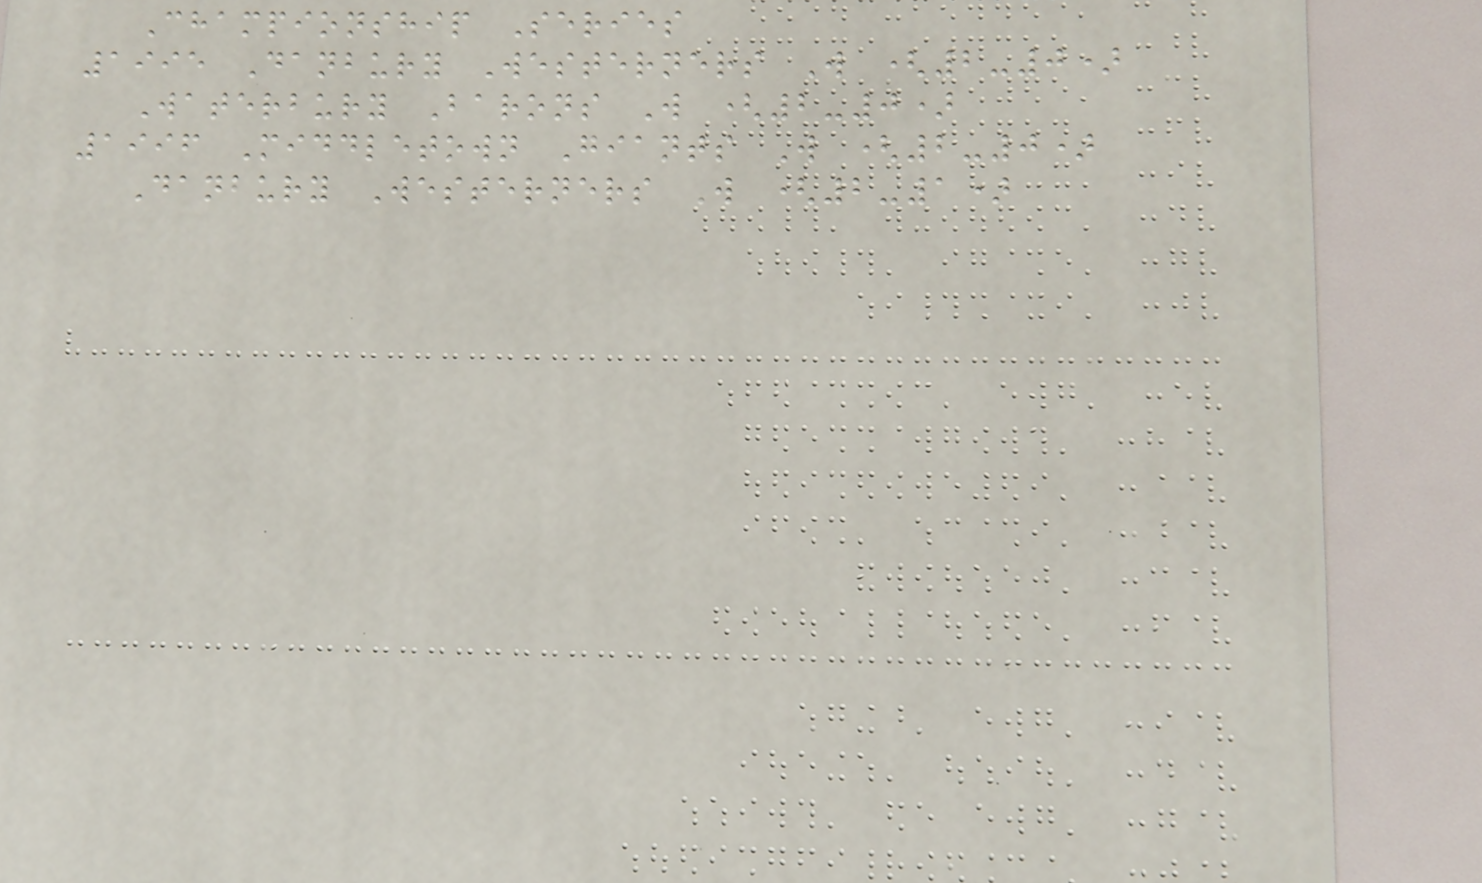Championship Series
1995 Danbury Westerners W (2-0)
Waterbury Barons W (2-0)
1996 Middletown Giants W (2-0)
Danbury Westerners W (2-1)
